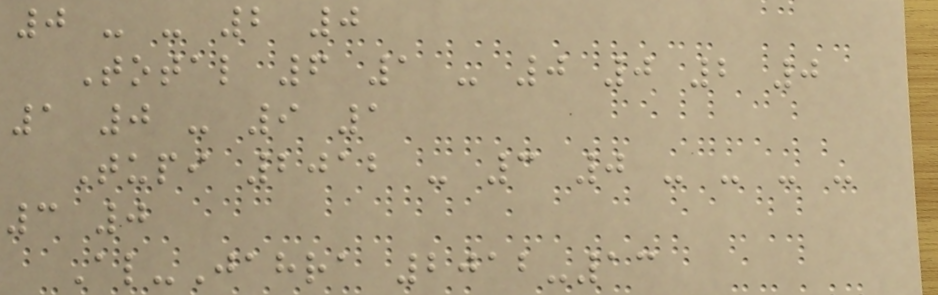0 - - 2 0
Total 6 1 - 0 0 2 0
1 0 - 9 1
Tupi 2012 - 3 0 - - - -
3 0
Al-Jahra 2012-13
